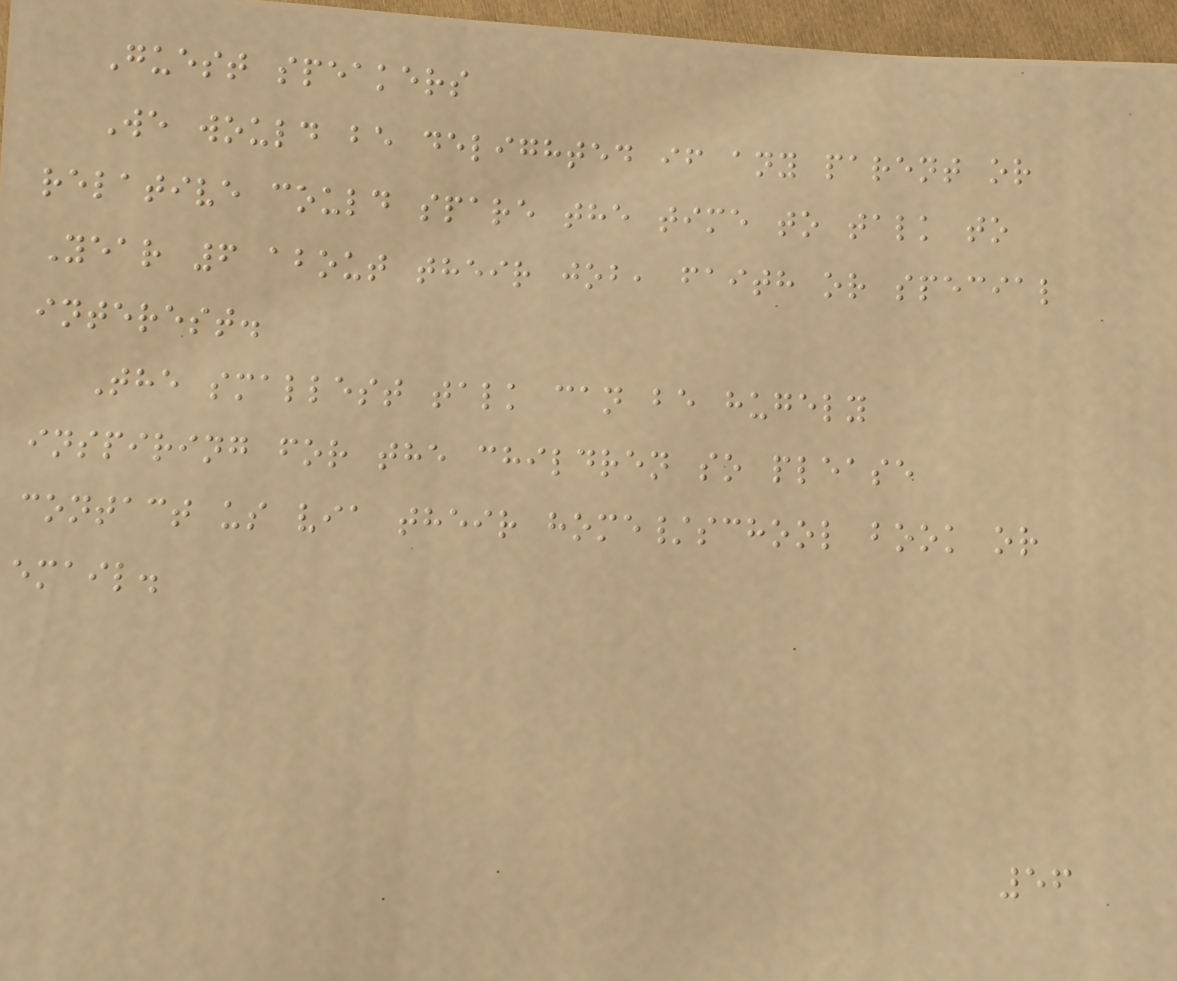Guest speakers
We would be delighted if any parent or
relative could spare the time to talk to
Year 6 about their job, faith or special
interest.
The smallest talk can be hugely
inspiring for the children so please
contact us via their home/school book or
email.
56
